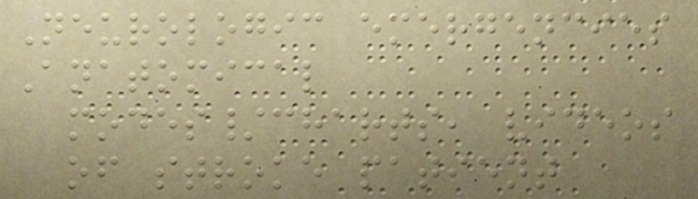Neurologic emergencies
Anatomical
modes/charts, videos
of stroke patient
